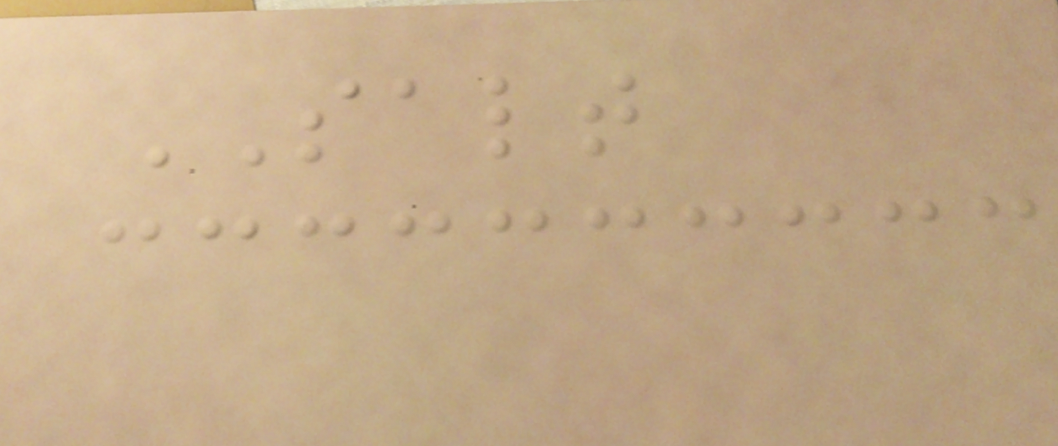SALT
